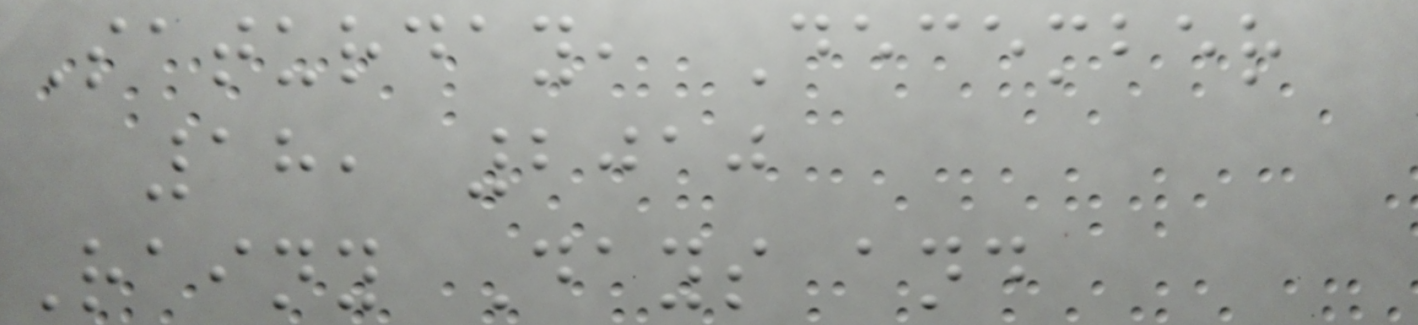Saturday, December
18, 2010
Rainy Days and
